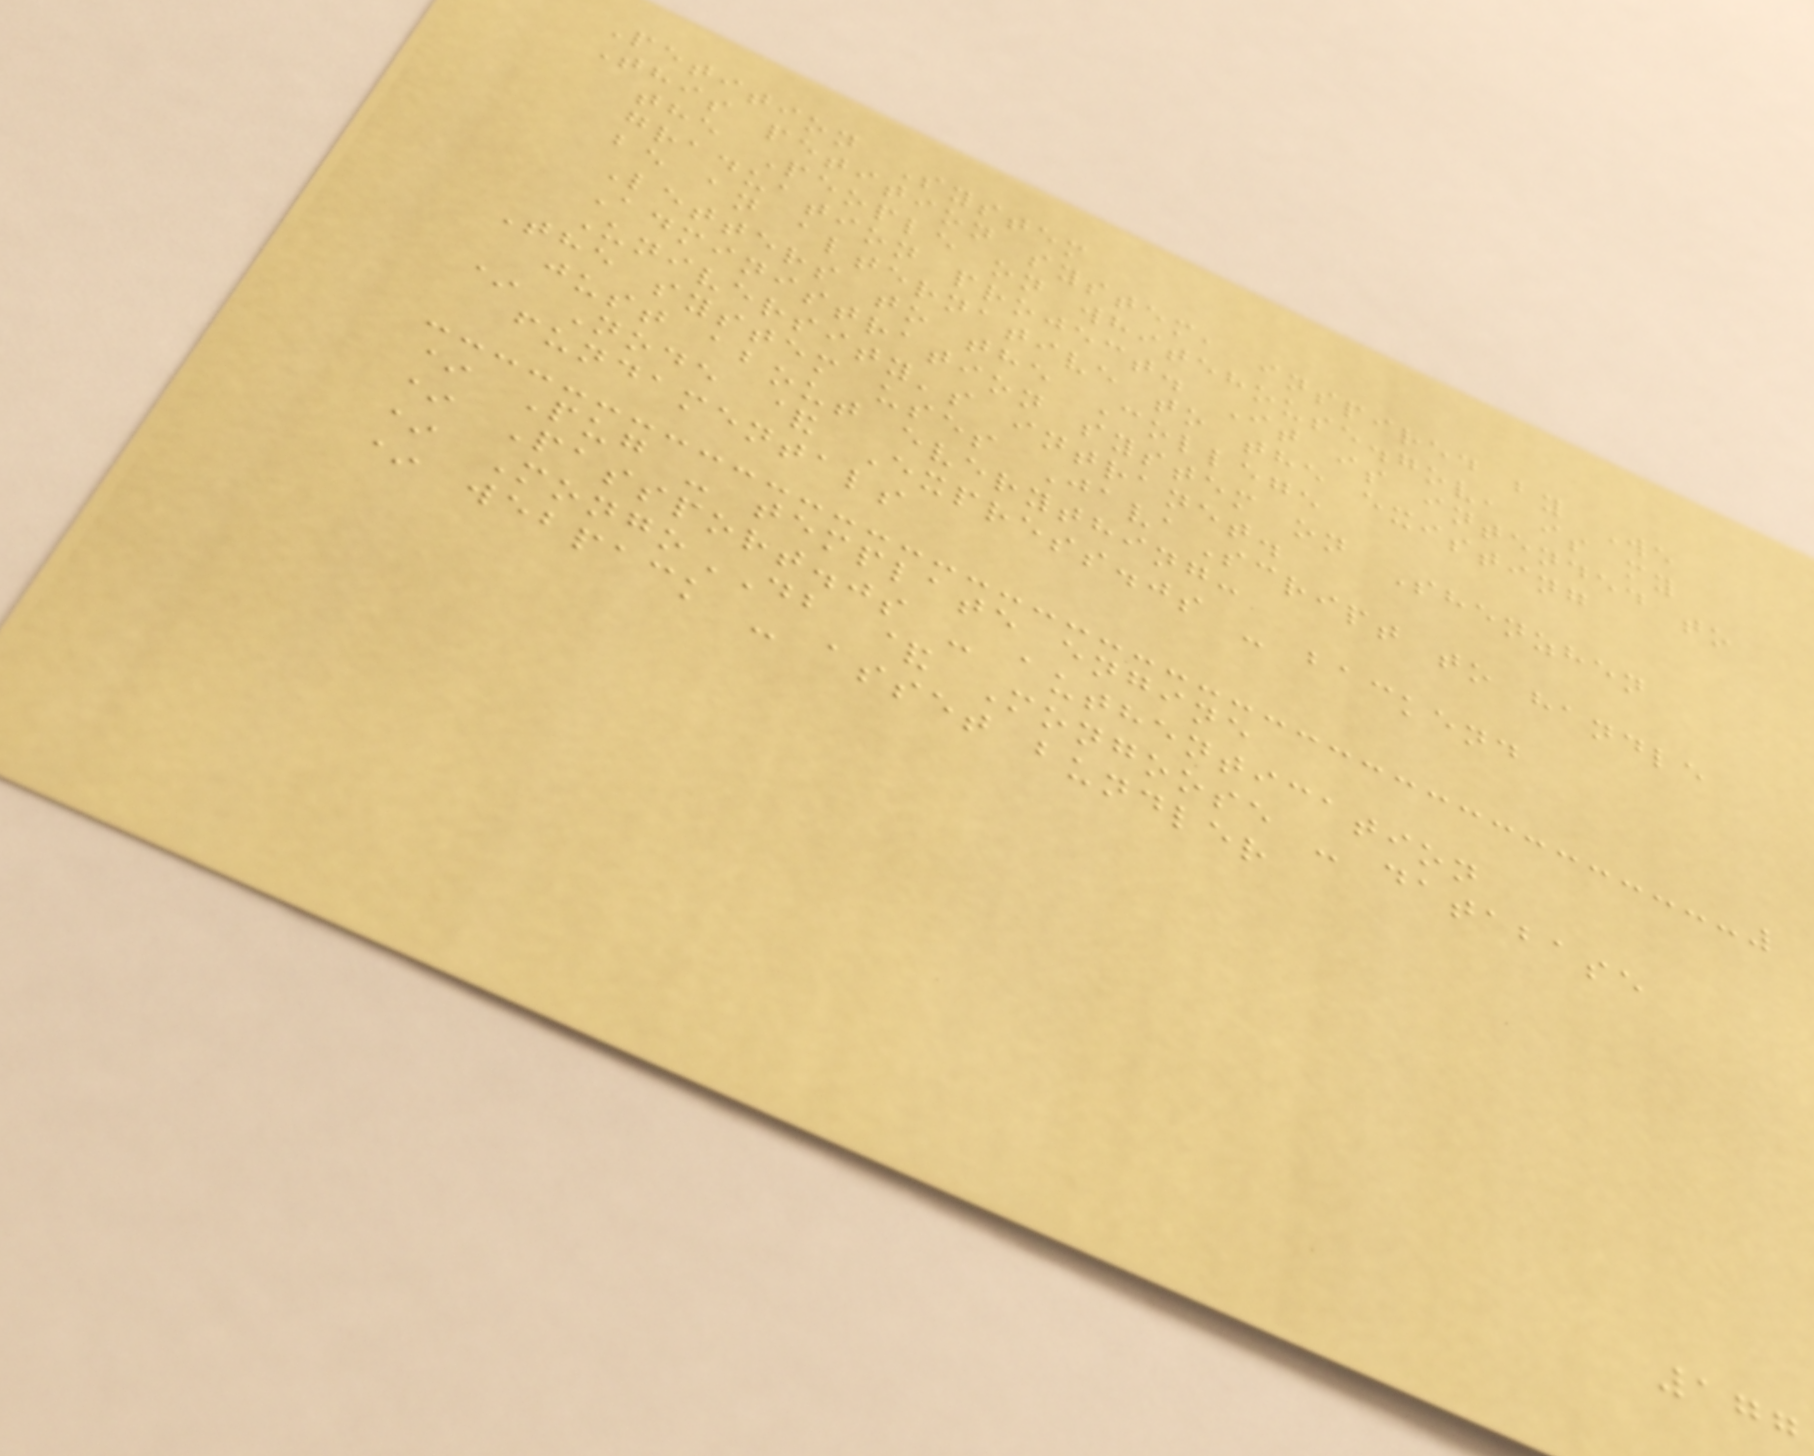Petition System
This petition system, inspired by We
the People on whitehouse.gov, is my
graduation project. It is intended to
be an alternative to the existing
Letters to the College
Administration system on Shenzhen
University's intranet.
The system uses JavaScript to handle
just about everything:
* Node & Express.js - backend
fundamentals
* Pug - template engine
* Passport.js - authentication
* MongoDB & Mongoose - database
* webpack - asset bundler
177
